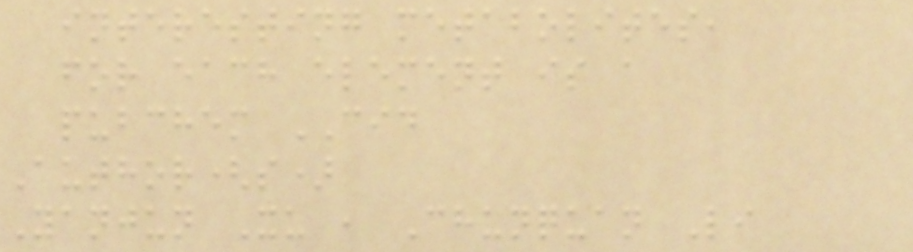interesting metabolites,
for each element is a
pubchem CID
Author(s)
Yanjun Xu , Chunquan Li
